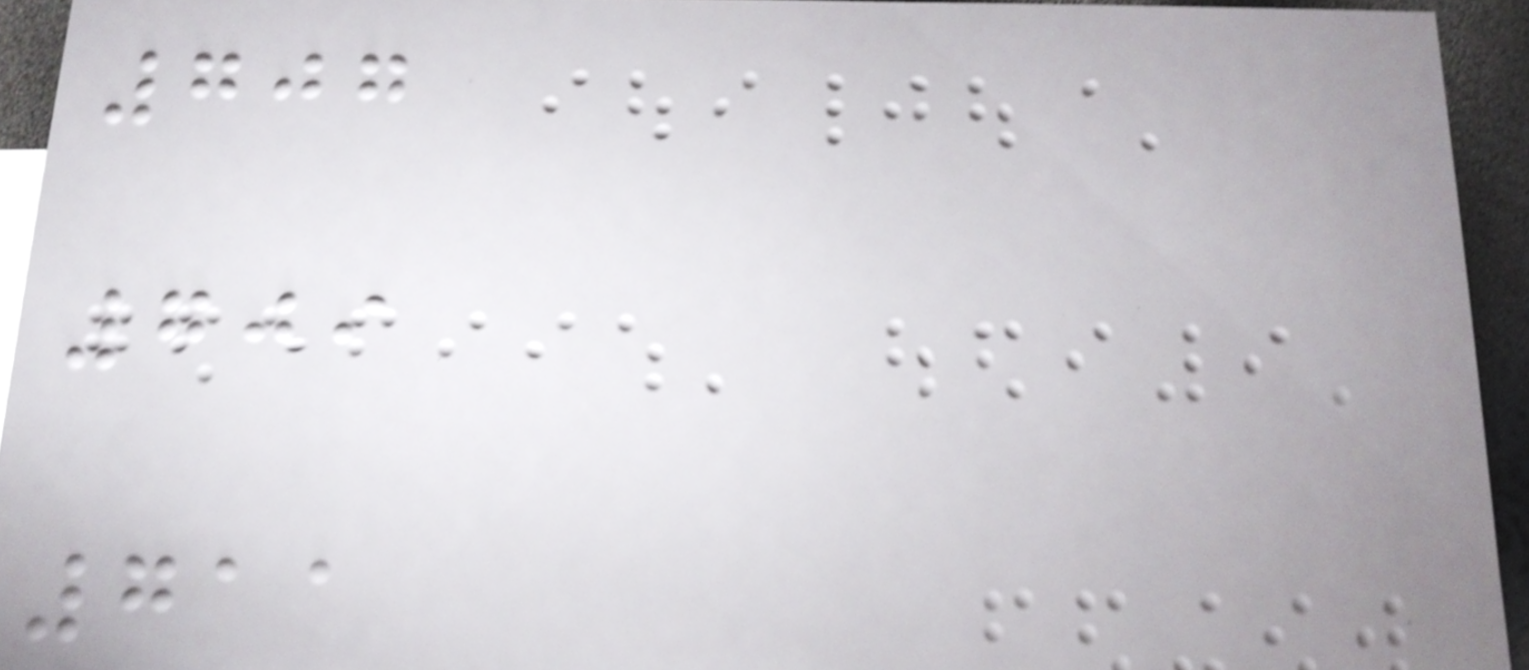707
709
711
